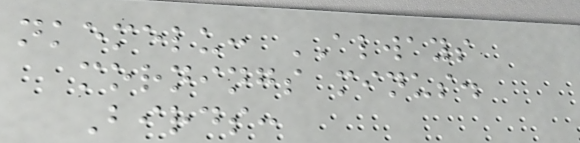nkemelu: ALWAYS
mornings minus.
Birds:
